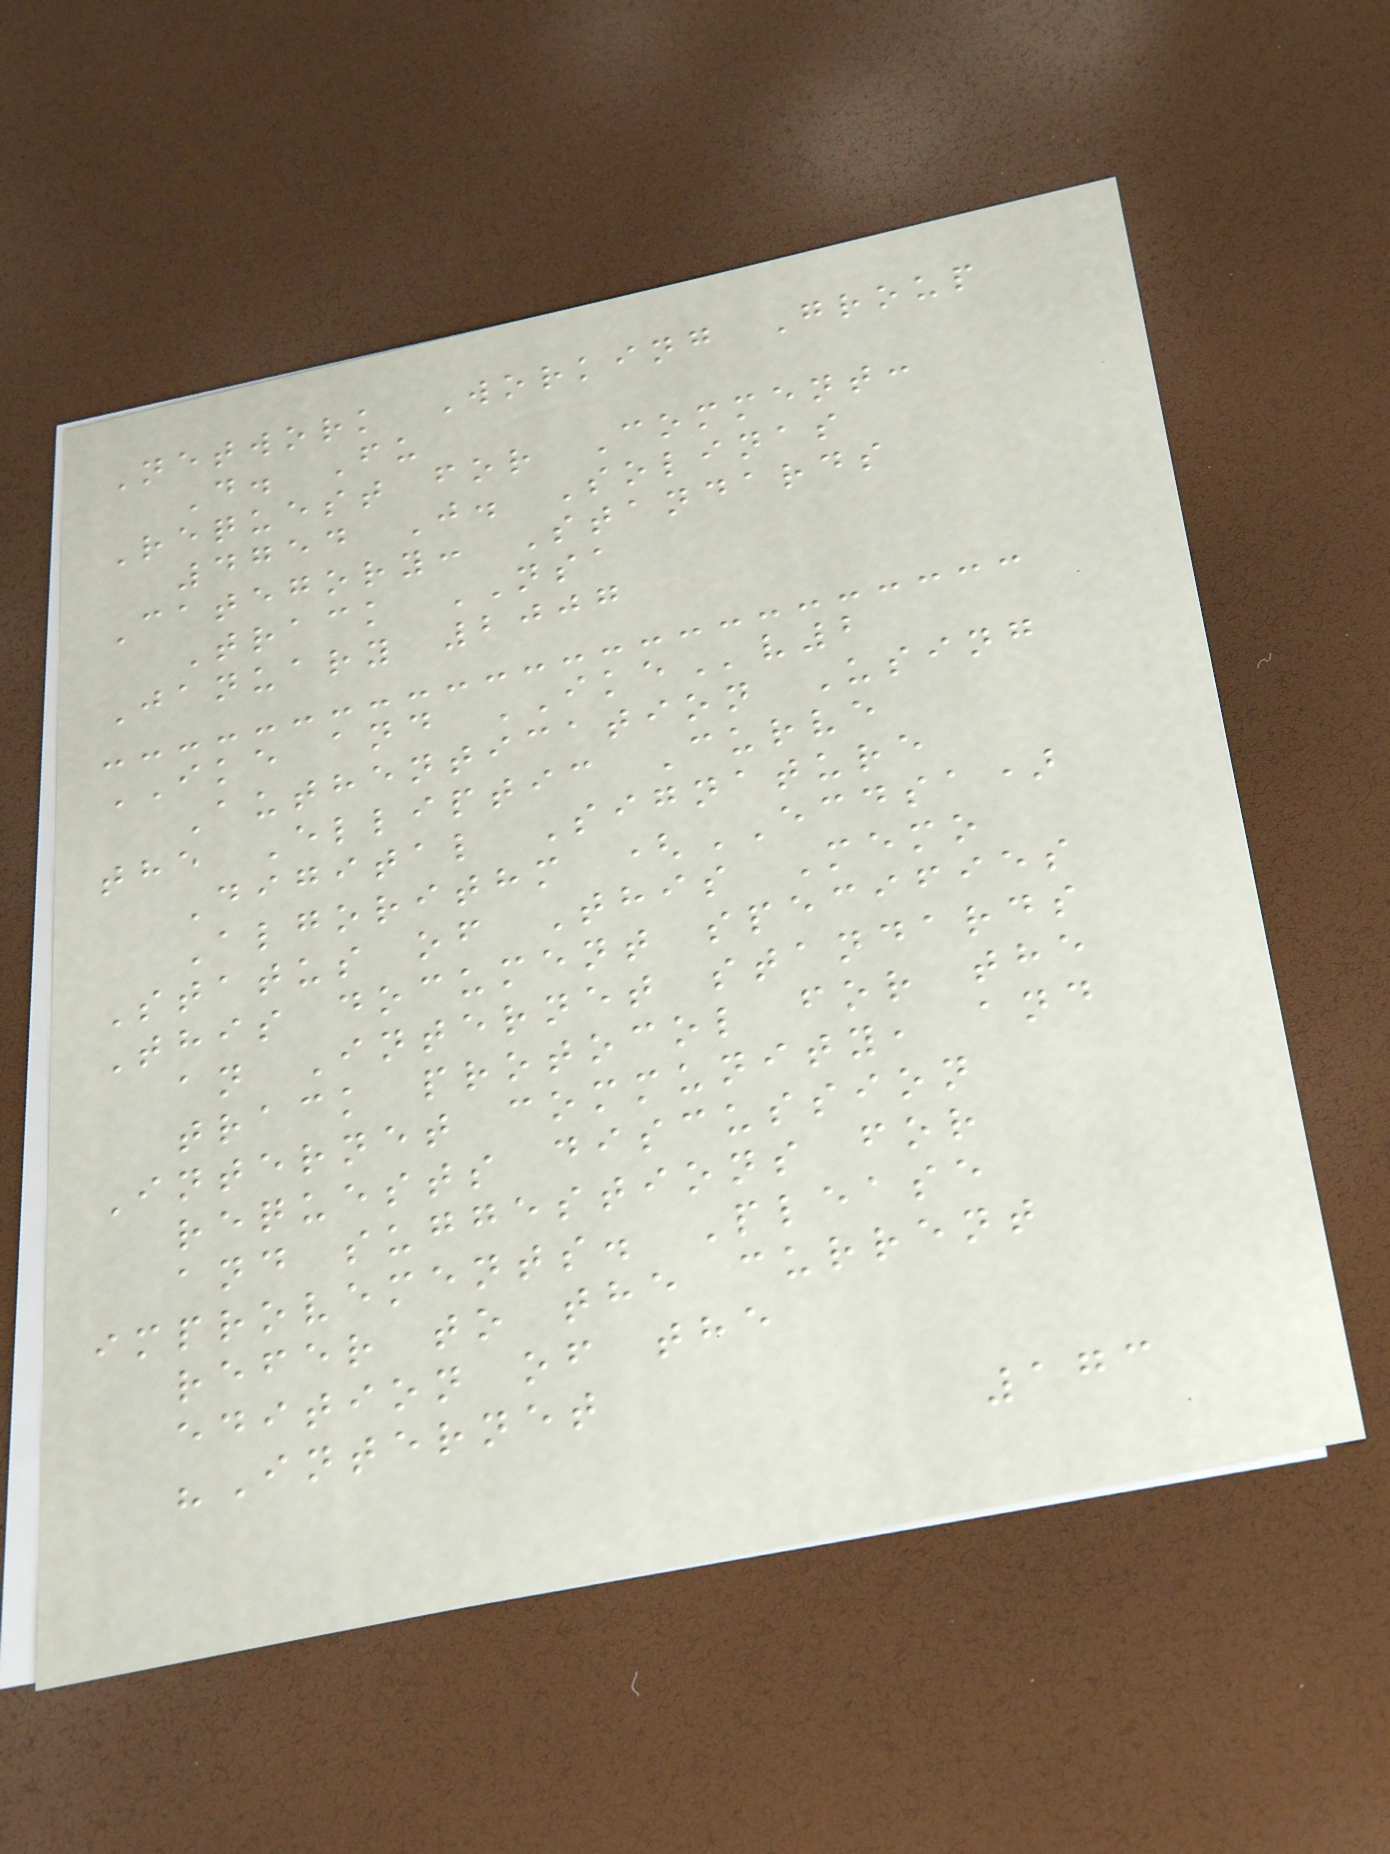Network Working Group
D. Fu
Request for Comment:
4754 J. Solinas
Category: Standards
Track NSA
January 2007
IKE and IKEv2
Authentication Using
the Elliptic Curve
Digital Signature
Algorithm (ECDSA)
Status of This Memo
This document specifies
an Internet standards
track protocol for the
Internet community, and
requests discussion
and suggestions for
improvements. Please
refer to the current
edition of the
"Internet
173
